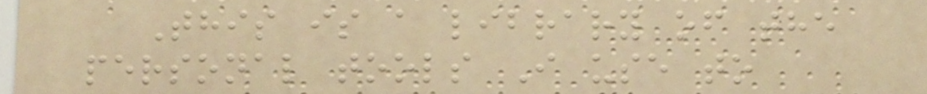This is a library of the
personal tools I use to
